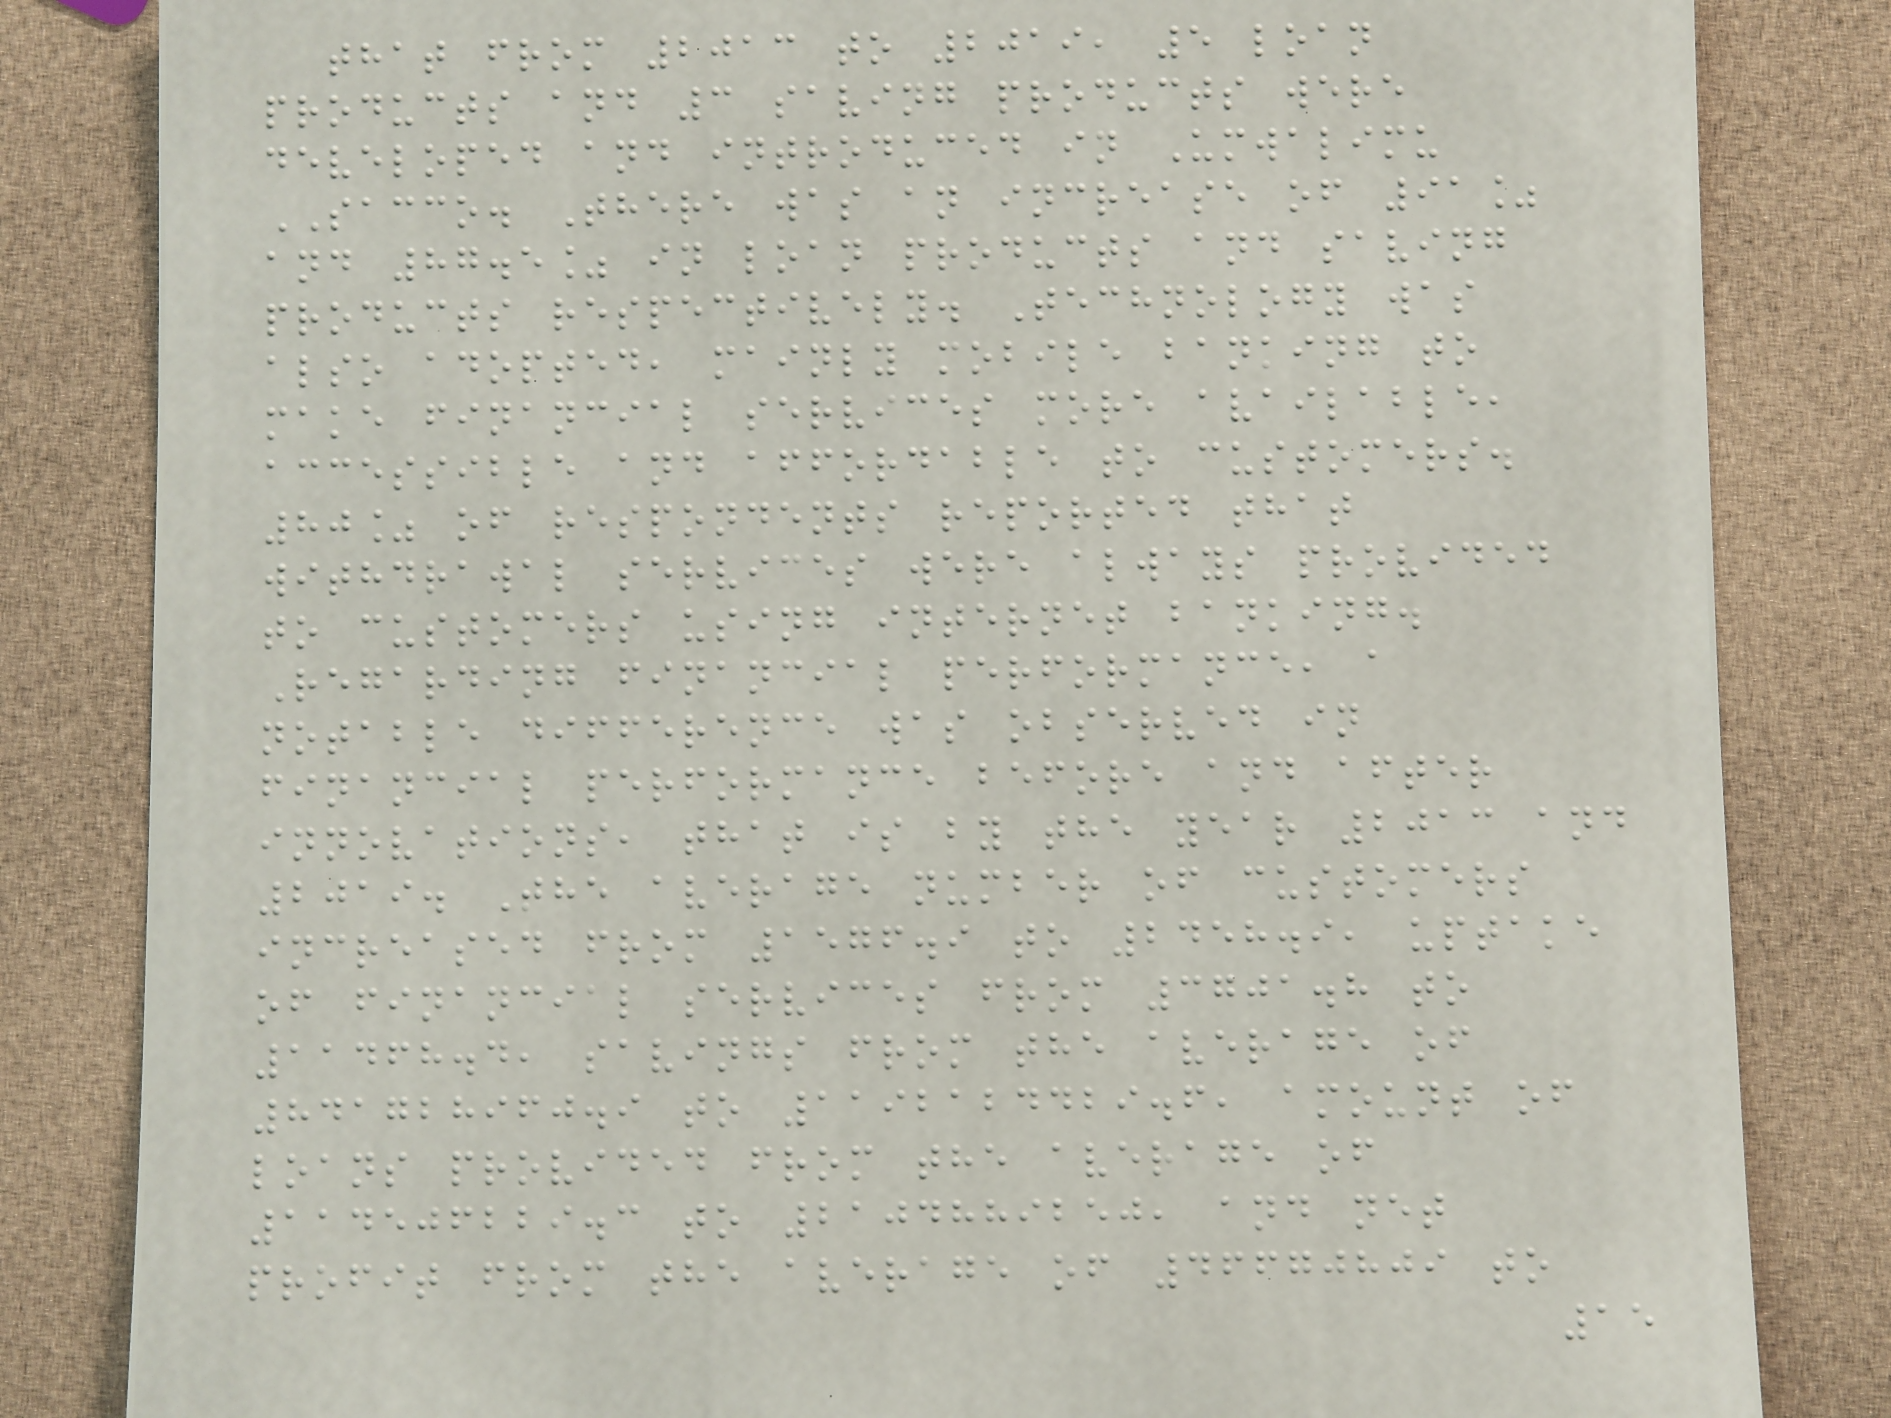that from 2013 to 2019, 5 loan
products and 3 saving products were
developed and introduced in Umwalimu
SACCO. There was an increase of 91%
and 87.5% in loan products and saving
products respectively. Technology was
also adopted, mainly mobile banking to
make financial services more available,
accessible and affordable to customers.
80% of respondents reported that
withdrawal services were always provided
to customers using internet banking.
Regarding financial performance, a
notable difference was observed in
financial performance before and after
innovations, that is by the year 2013 and
2019. The average number of customers
increased from 1576.9 to 2458.9, uptake
of financial services from 3701.8 to
11468.4, savings from the average of
841728960.9 to 1192124429.6, amount of
loans provided from the average of
114506229.3 to 2104889250, and net
profit from the average of 46670809 to
15
